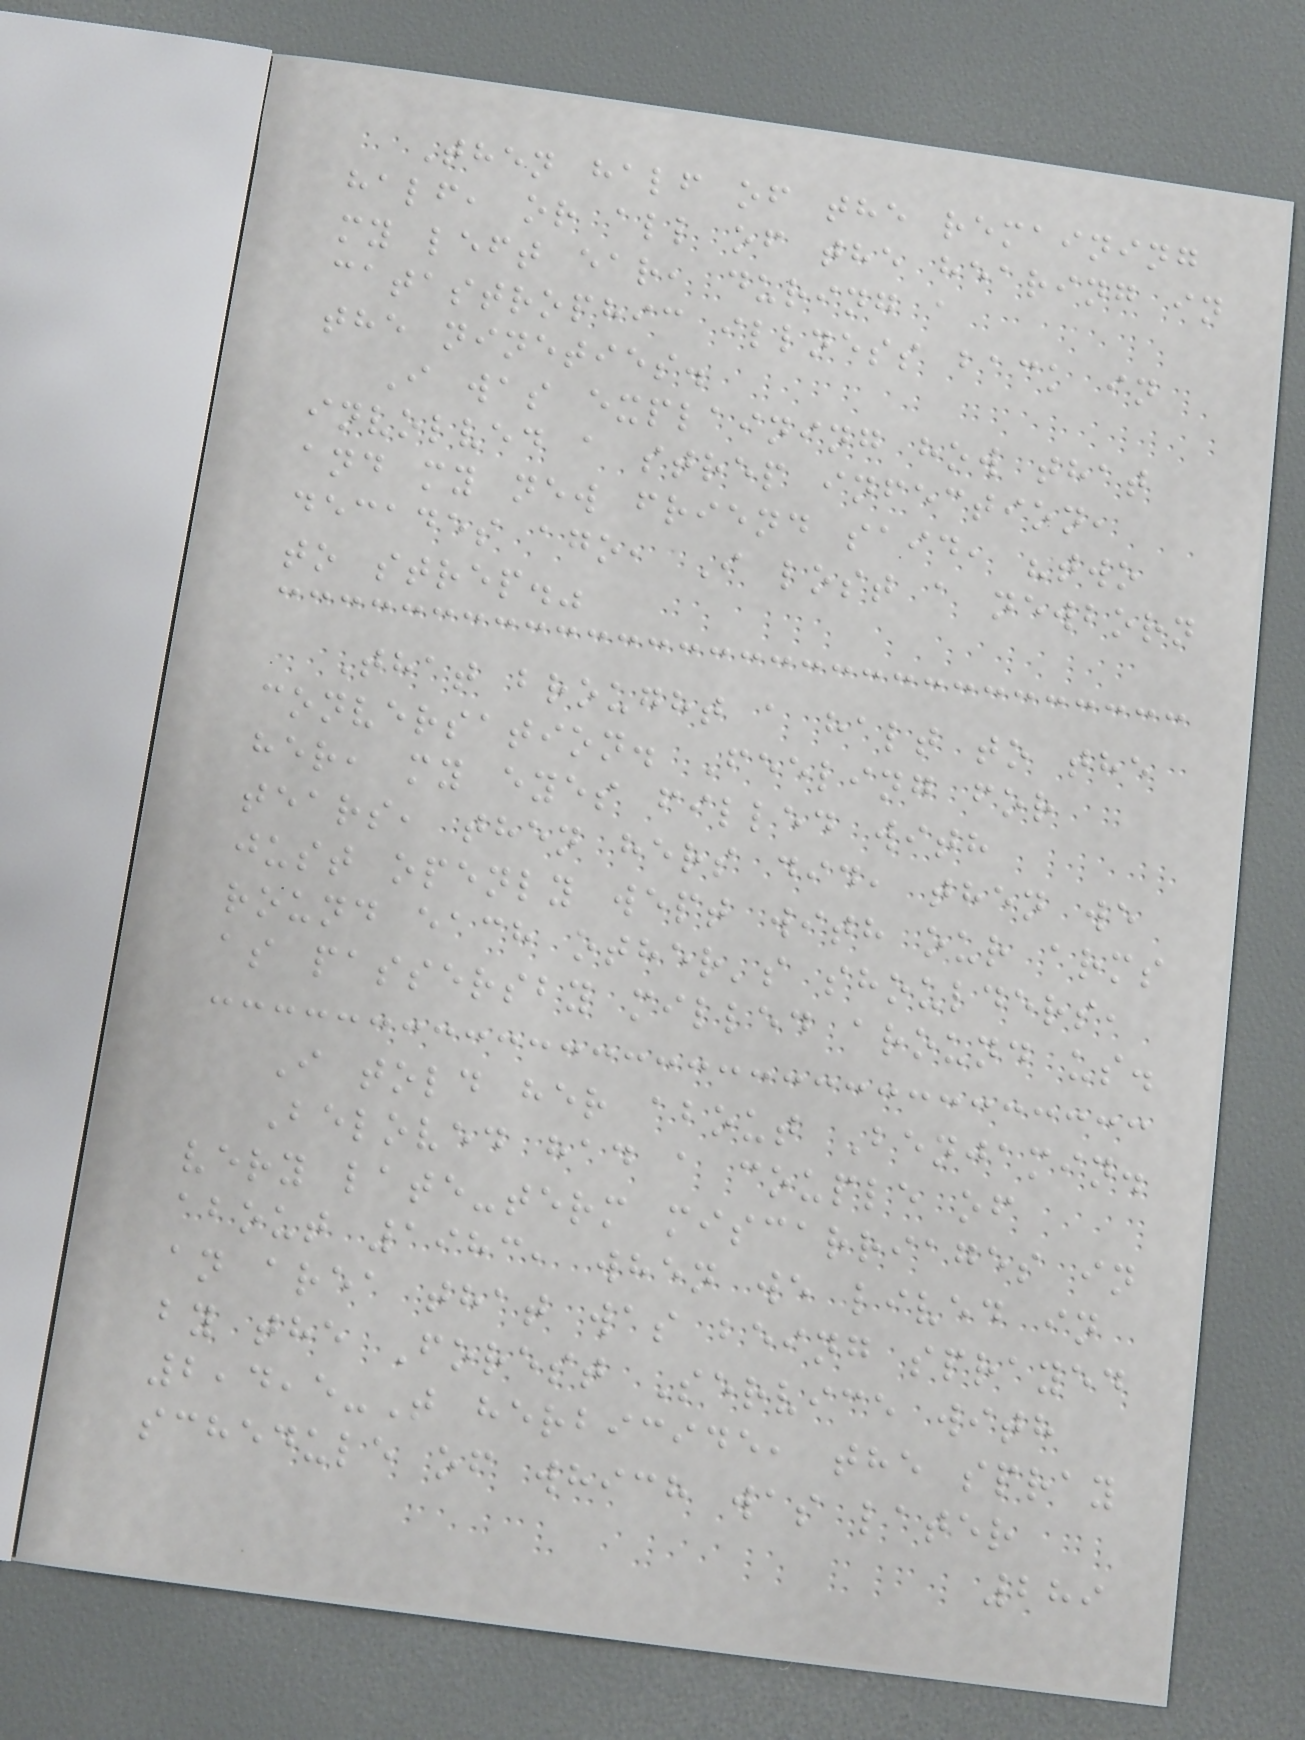Then half of the remaining
half, or all of the hearing in
my left ear, during a
catastrophic illness back in
the nineties.
I was explaining how that
involved a strep infection,
and my new friend said, "two
decades ago, I lost a newborn
to strep."
That brought a halt to the
conversation. Feeling for
her, my eyes filled with
tears, then hers did, then we
just openly wept with our arms
round each other's shoulders,
as passersby milled around us.
I told her about Benjamin.
Beloved had a couple of
very late-term miscarriages in
about 1983, when we lived in
an area that was being sprayed
by the Forest Service with
2,4,5-T herbicide, the spray
schedule of which was later
289
